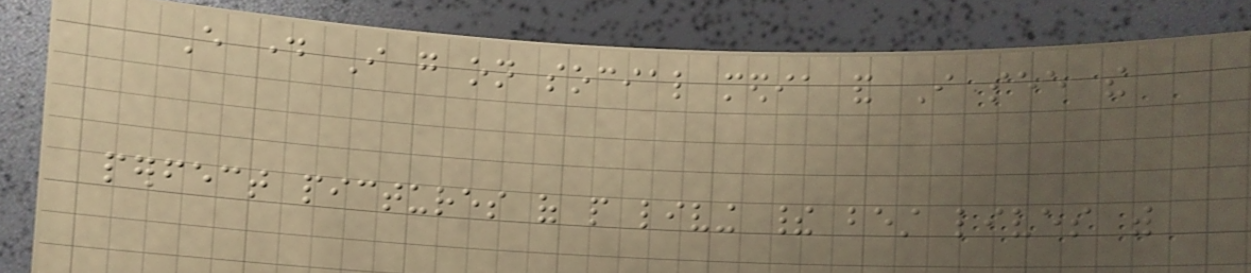Every day I go on social media and I see the
perfect pictures of people living their best lives with
